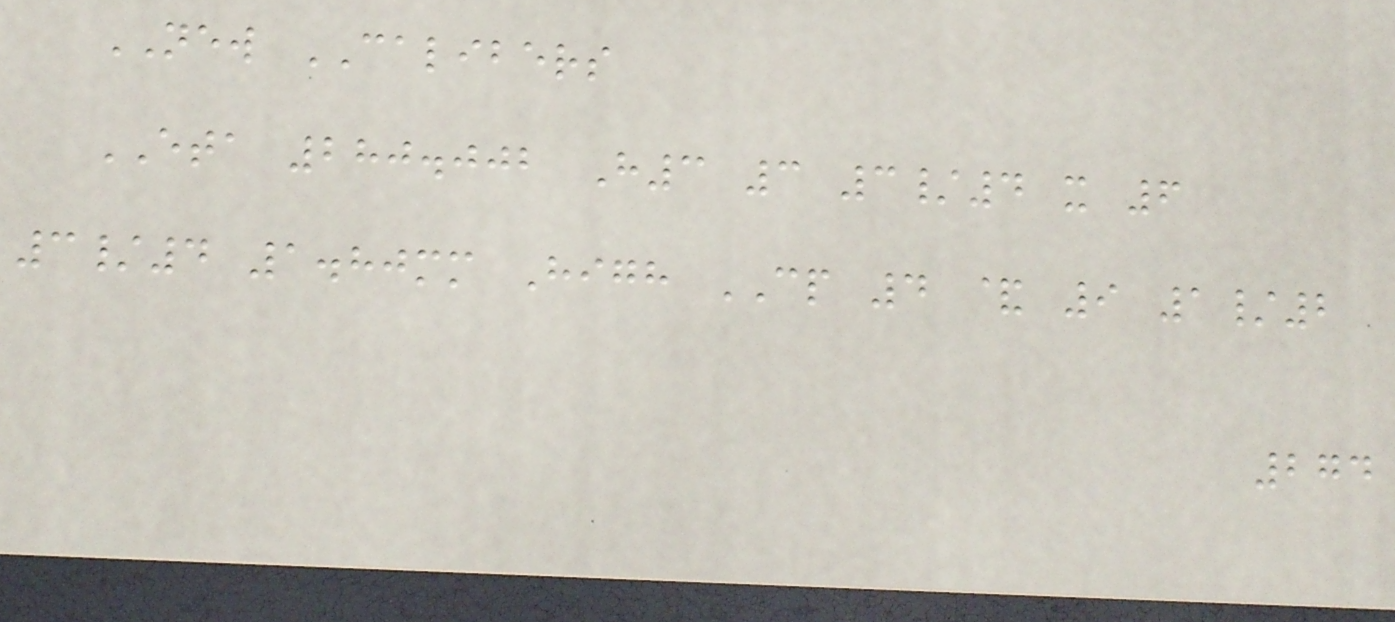NEW CALIBERS
ETA 280.002 H3 3 3/4 x 6
3/4 1.80mm High CP 4 & 9 1/2
274
